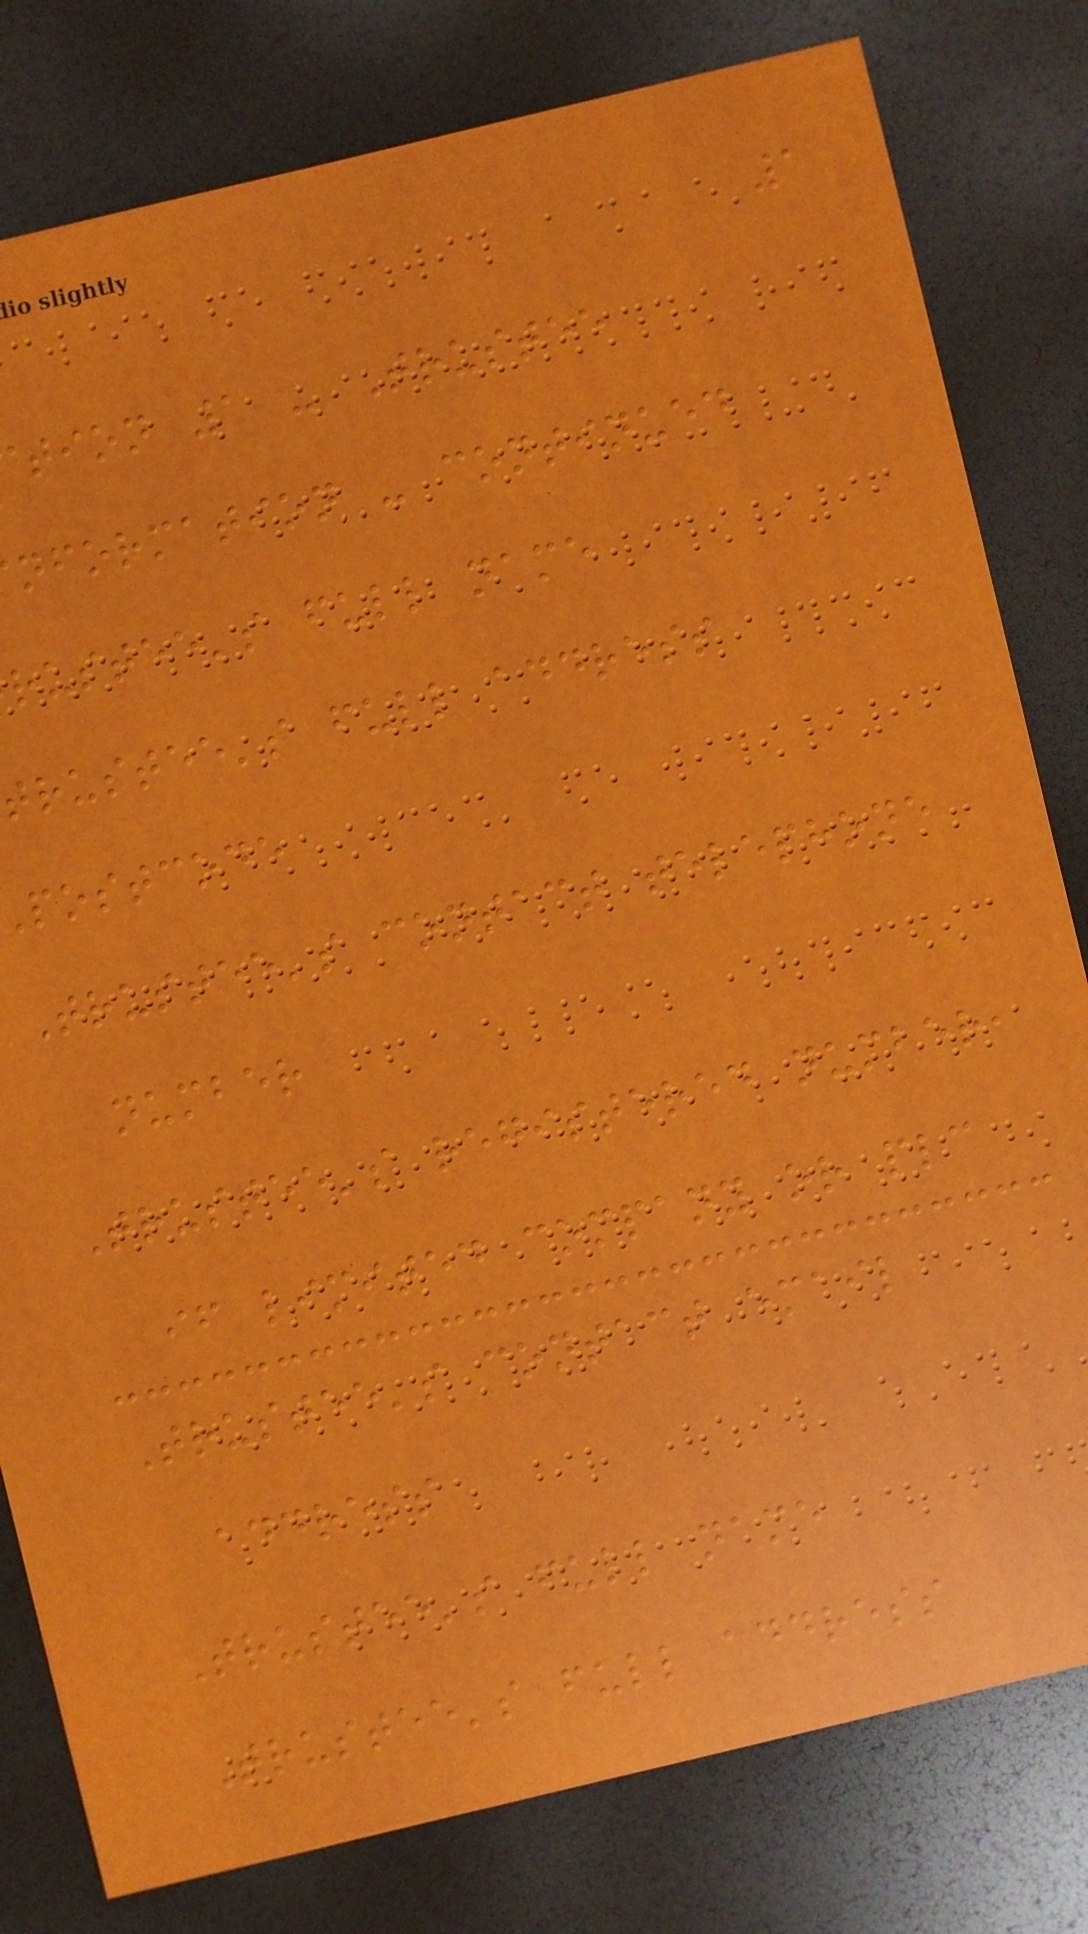1
tion 1 - Trustee
nformation - continued
rustee's full name
trustee's full address
postcode
Trustee's contact telephone
number
Trustee's registered number,
if limited company or plc
Trustee's contact email
address
Trustee's full name
Trustee's full address
